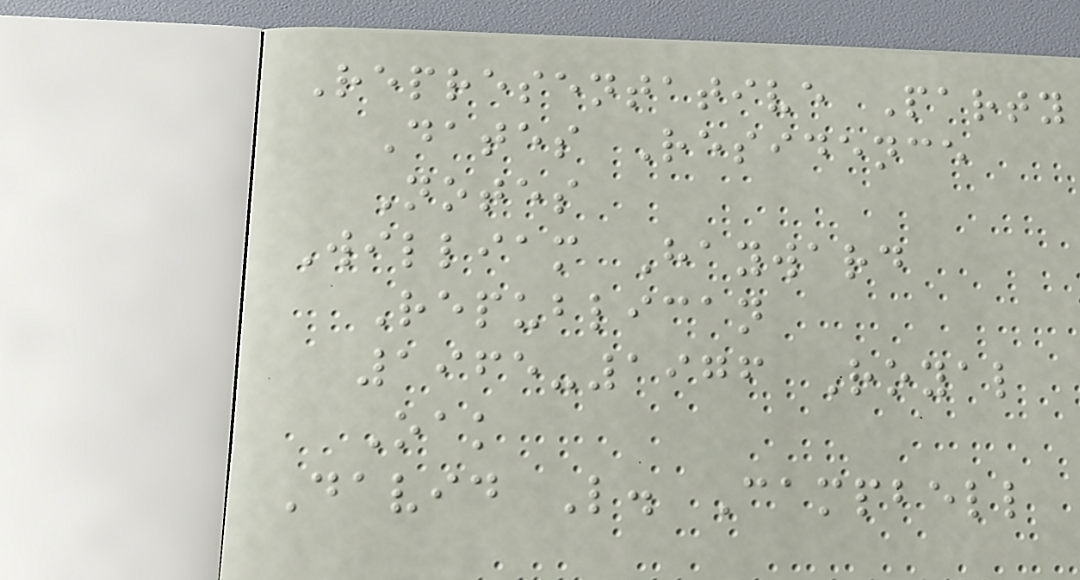Representative Party
Dates Residence
Notes
William Hayward
Republican
1965-1976 Royal
Oak
David L. Campbell
